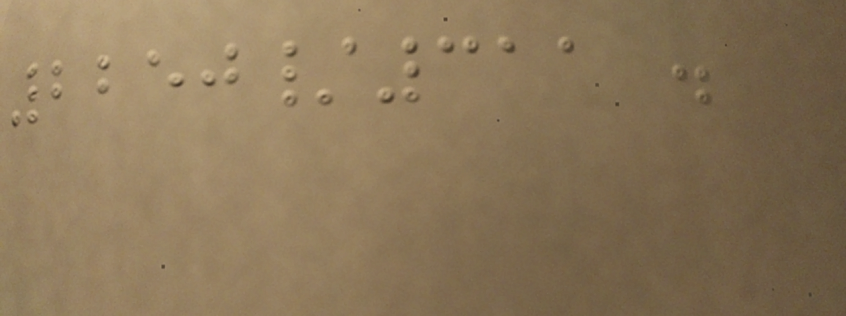2250/311 .
